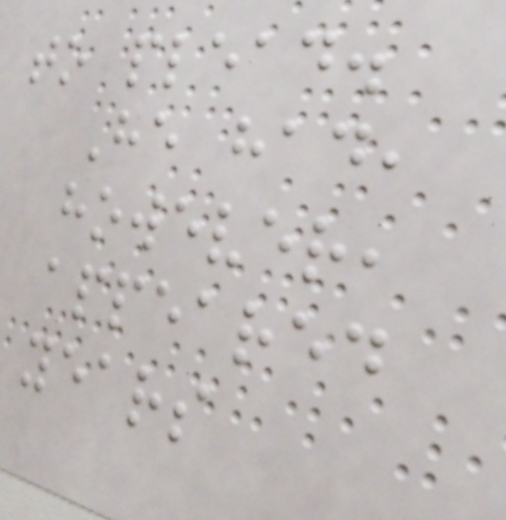to plead.
He had,
however,
appeared
years
